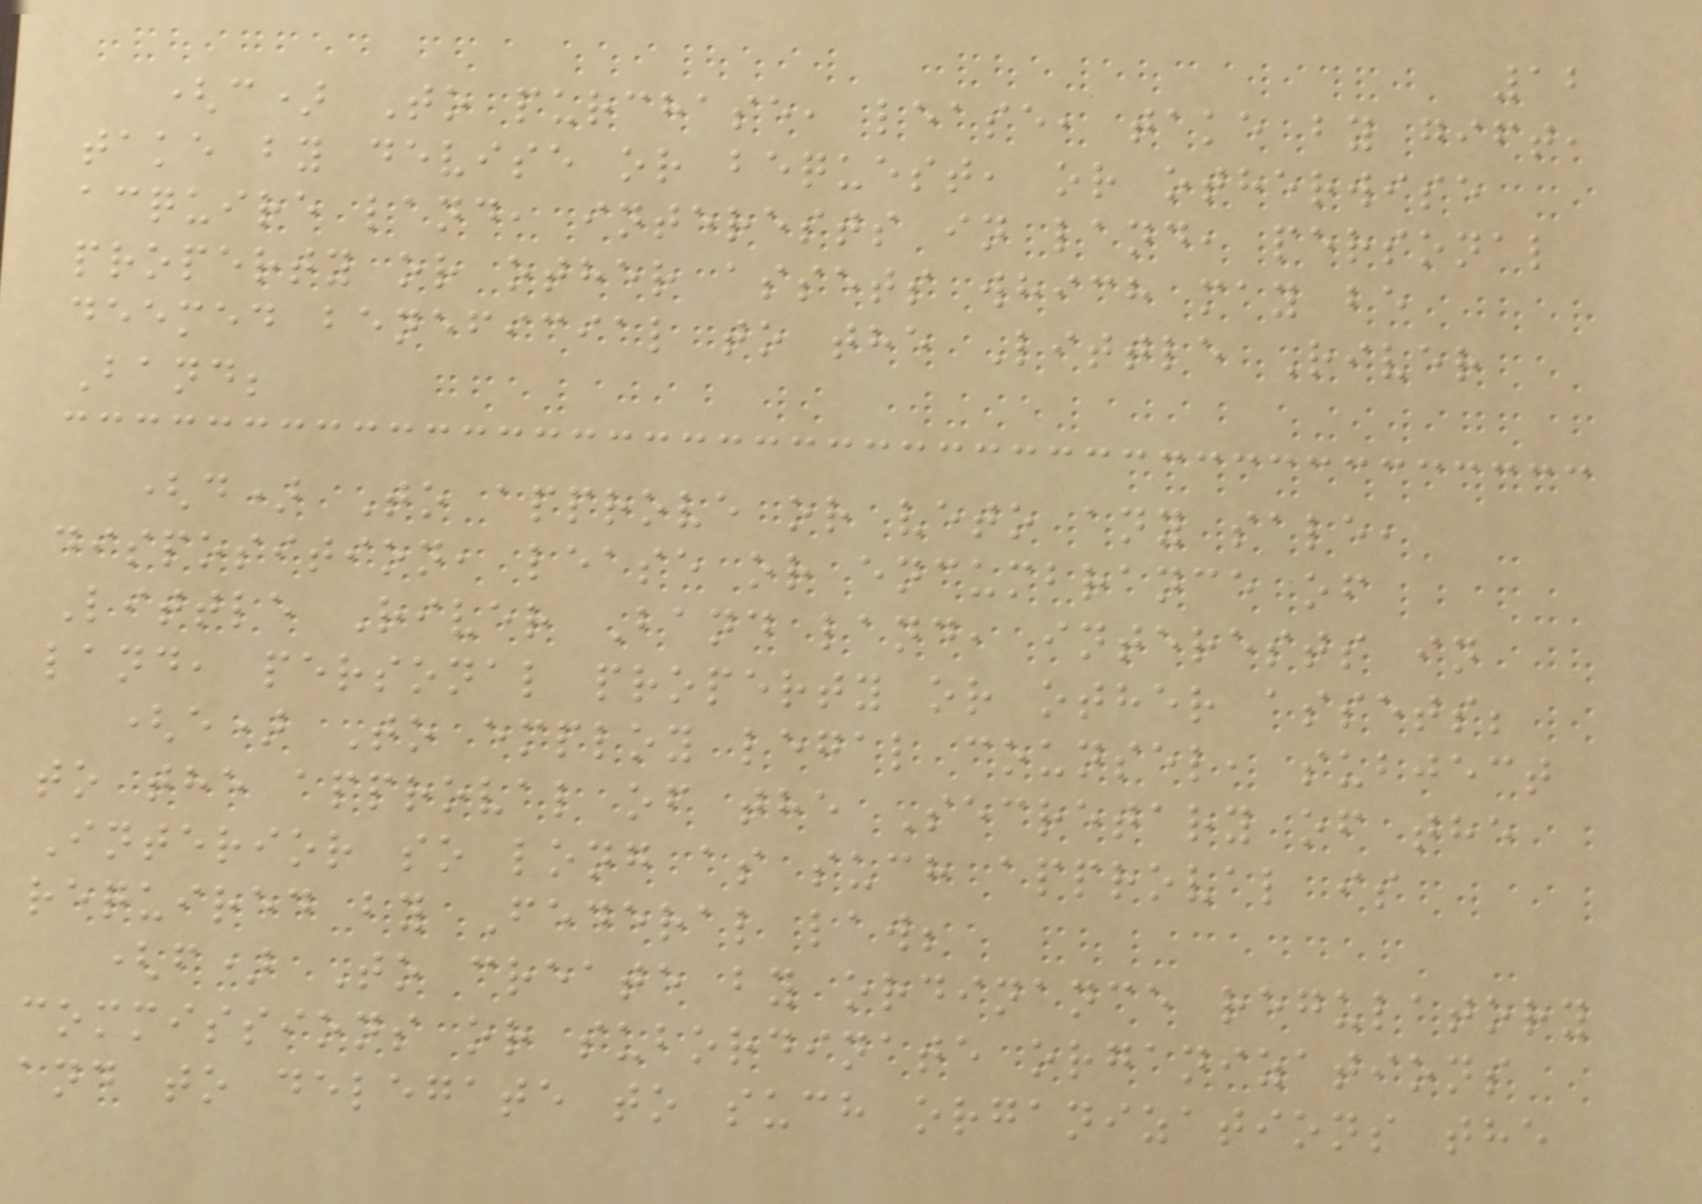12
(c) To purchase, lease, take by gift,
take by devise or bequest, or otherwise
acquire land, interests in land, personal
property or other assets which may be
deemed beneficial to the Little River
Band;
(d) To approve or veto any sale,
disposition, lease or encumbrance of
Little River Band land, interests in
land, personal property or other assets;
(e) To employ legal counsel, subject
to the approval of the Secretary of the
Interior so long as such approval is
required by Federal law;
(f) To create by ordinance regulatory
commissions or subordinate organizations
and to delegate to such organizations the
